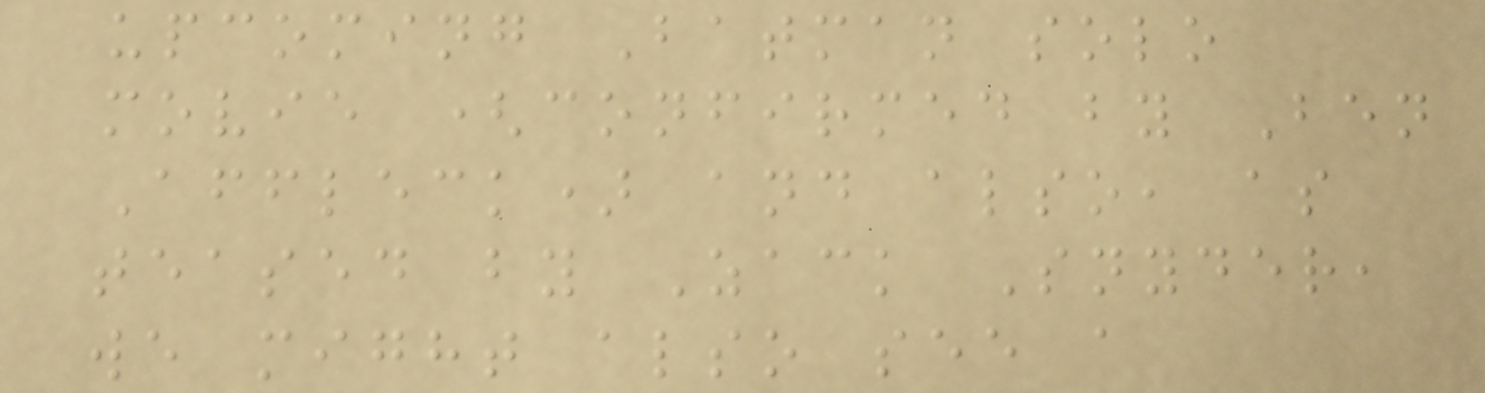upcoming Batman solo
movie (confirmed by Ben
Affleck) and also, as
teased by Zack Snyder,
we might also see a
